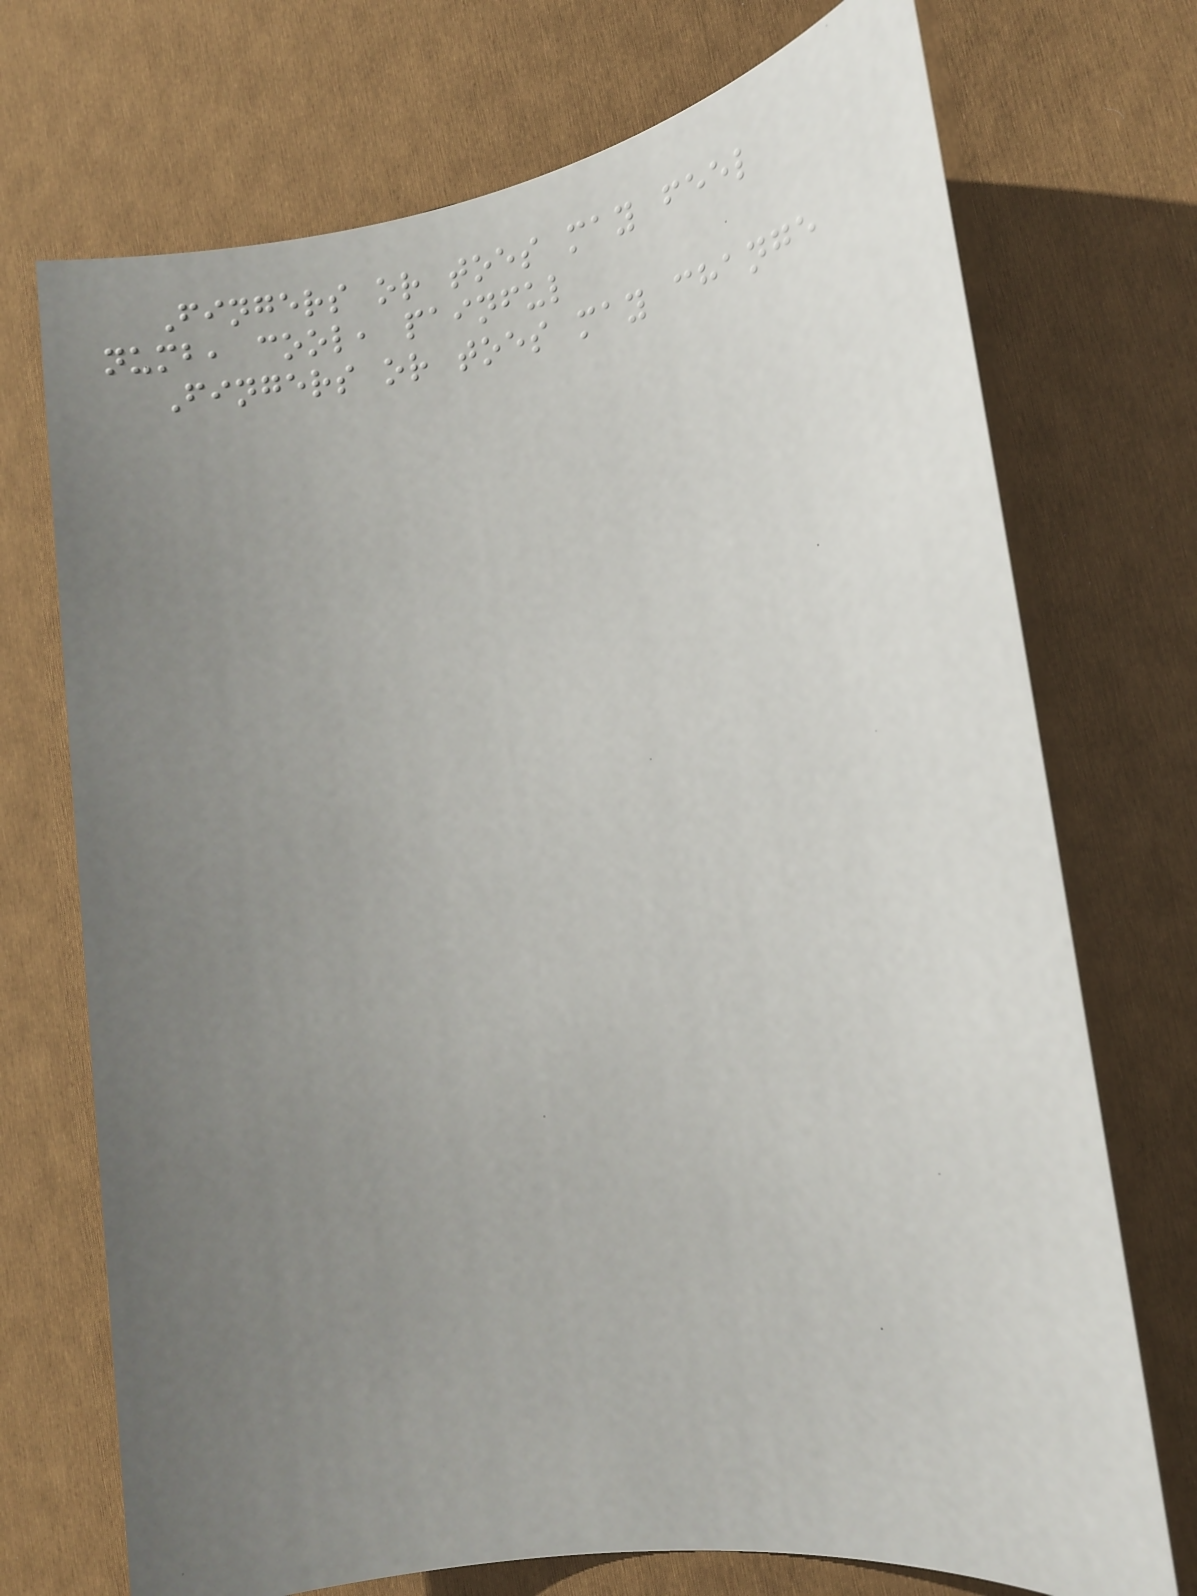Fingers or toes may feel
numb, cool, painful
Fingers or toes may change
